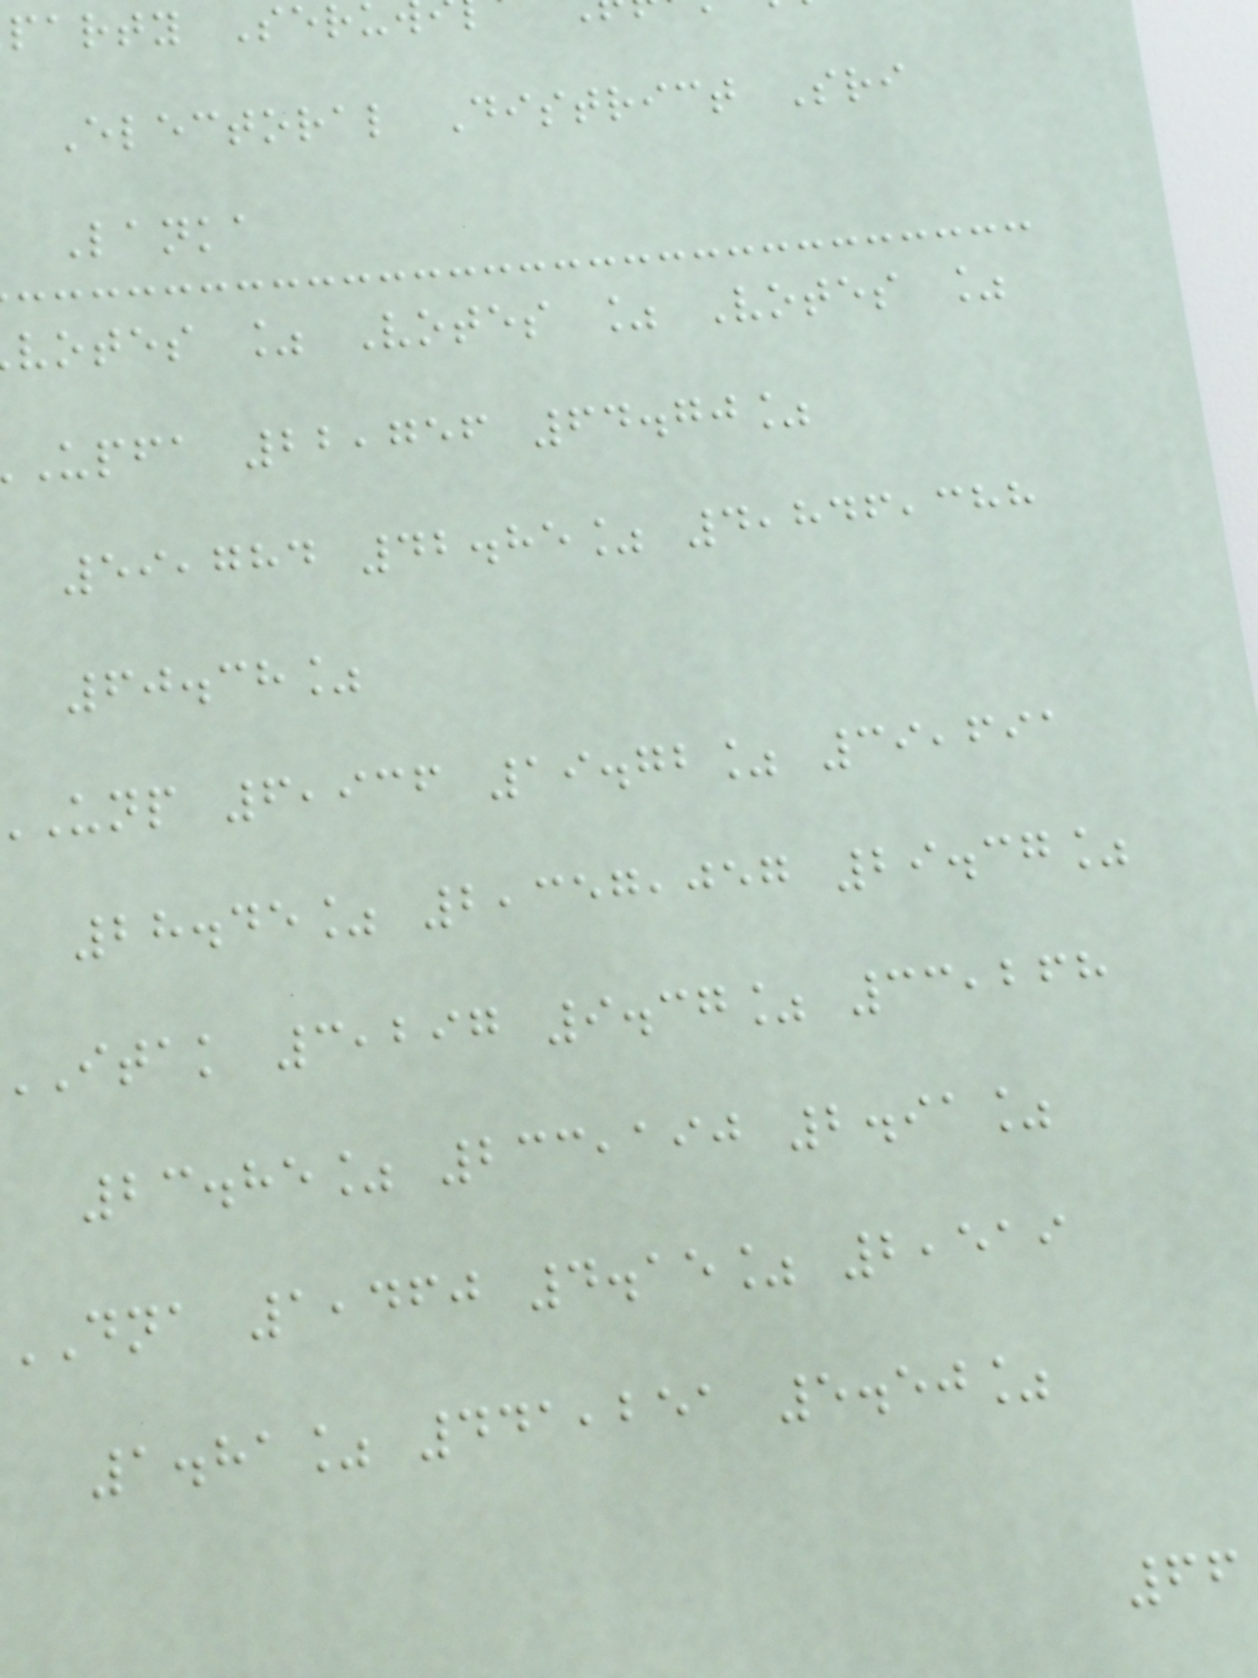party Ser
Electoral District Sri
Lanka
votes % Votes % Votes %
upfa 22,756 64.70%
59,784 42.85% 4,846,388
60.38%
unp 6,936 19.72% 39,691
28.45% 2,357,057 29.37%
itak 3,297 9.37% 33,268
23.85% 233,190 2.91%
DNA 1,460 4.15% 2,519
1.81% 441,251 5.50%
66
